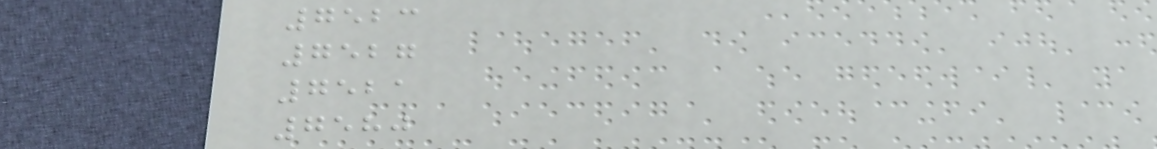7523
7527
7521
7580
